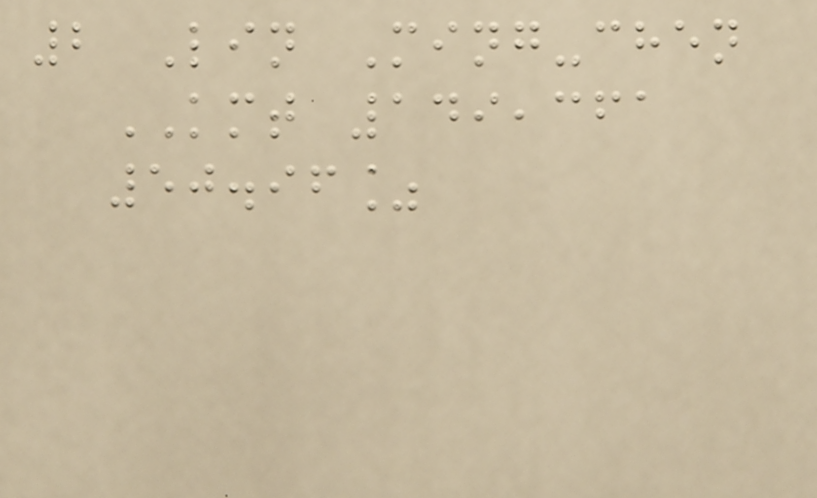2 Lin Ming-chen
KMT 149,361
50.96%
